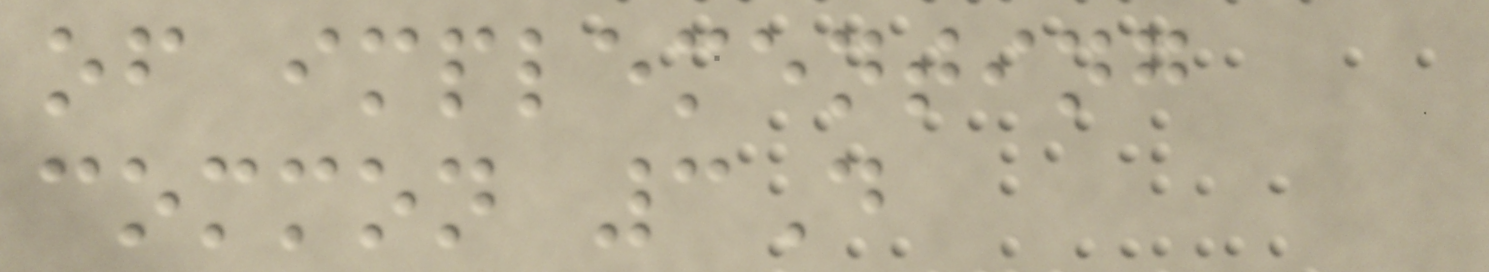of implementing
common 3D
